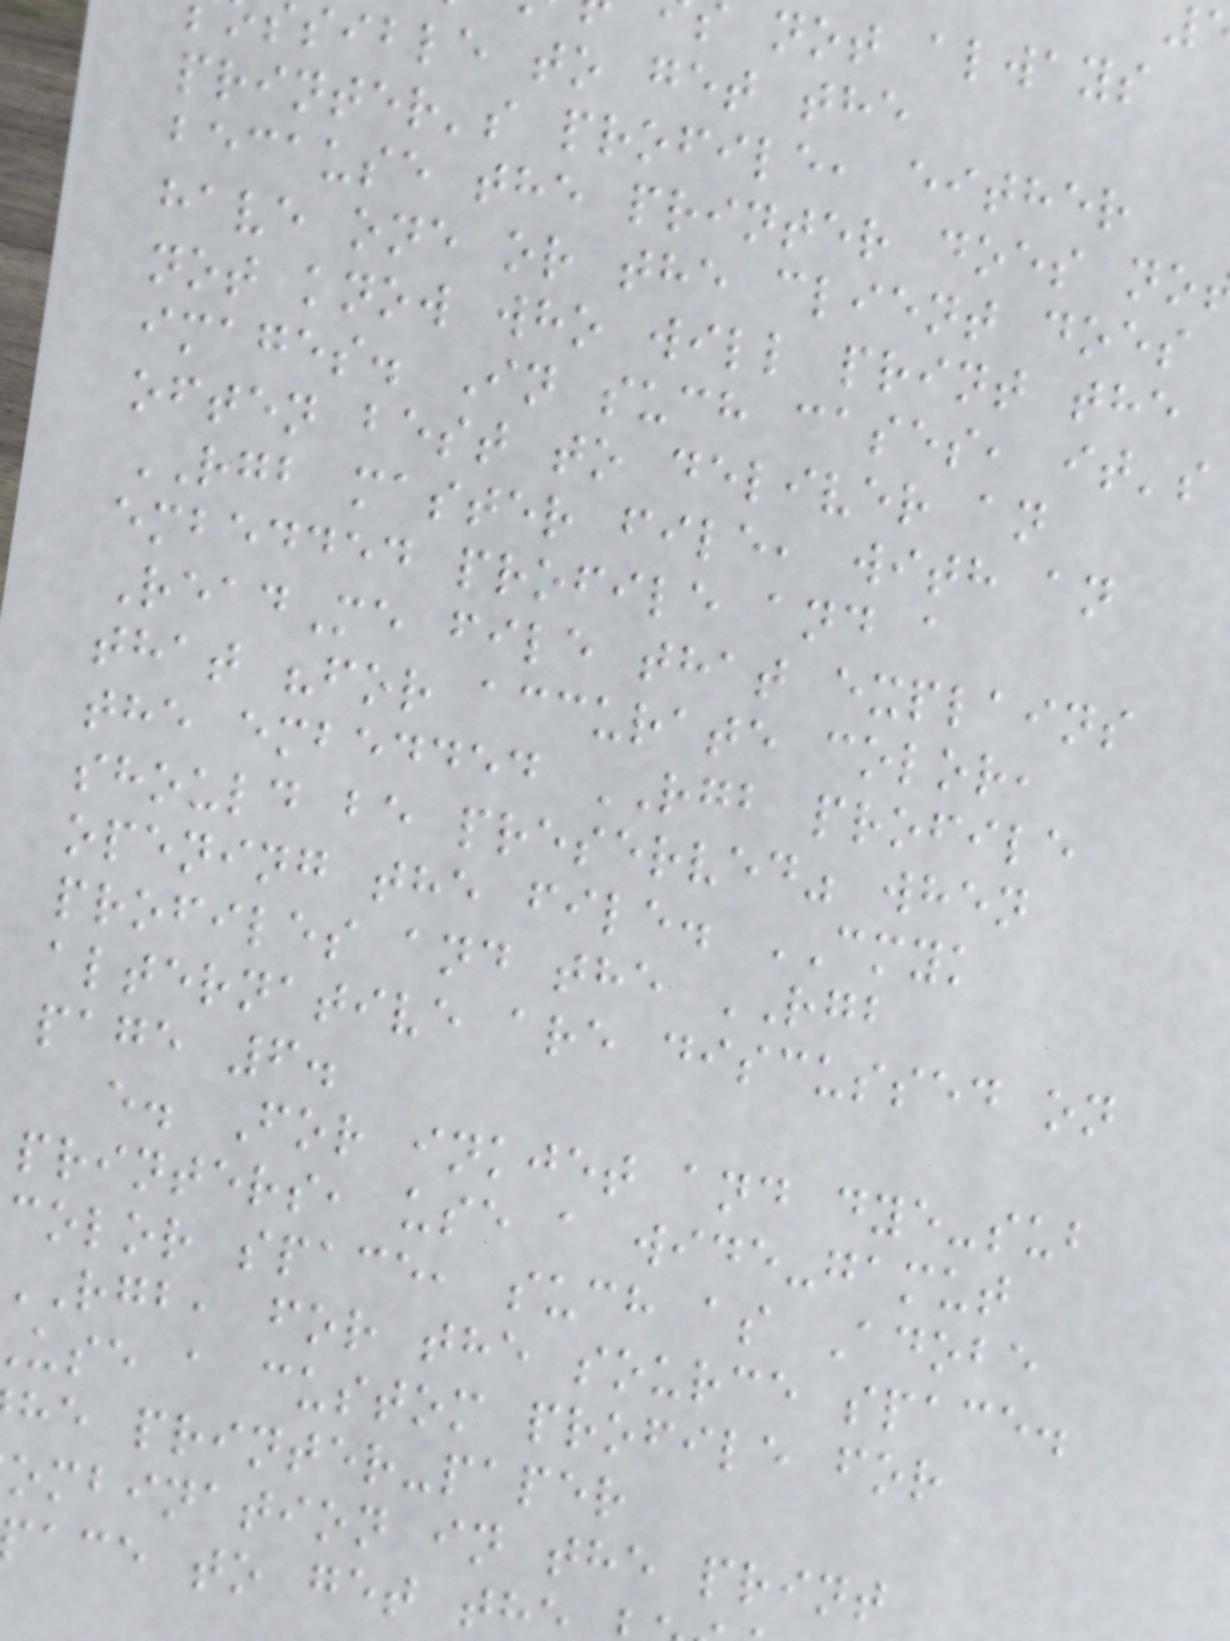not always
sible to get the
printer's profile, either
because the printer does no
have one or the client does
not know who will print the
images. In such cases, it's
often best to deliver an
RGB master file, with an
embedded profile and a
ReadMe file that explains
that "for accurate color,
the embedded RGB profile
should be preserved" when
opening the file. CMYK
profiles and the RGB
alternative are discussed on
page 6.
e. For inkjet and dye-sub
printers, use a wide-gamut
color space, such as Adobe
rgb, for the source space.
use a custom profile for
he printer-paper
ombination in the print
ace to get th
